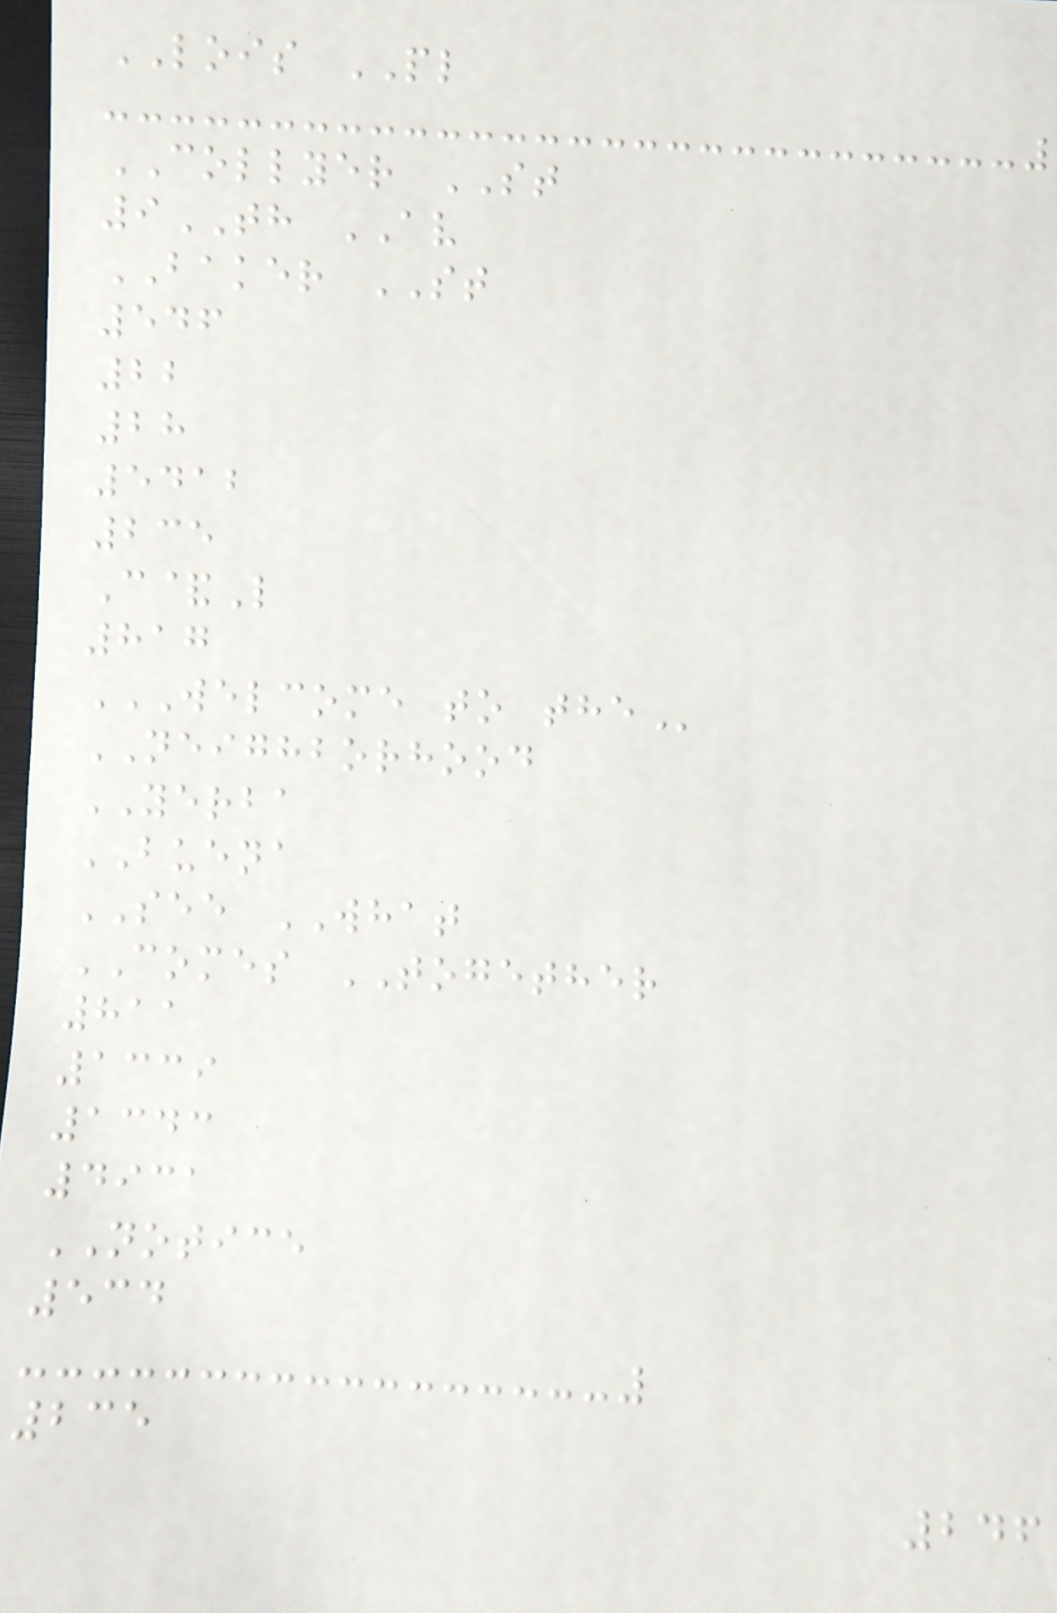LOIS PL
COLLYER ST
9TH AV
BAKER ST
546
22
28
5412
235
C&L
817
WELCOME TO THE
NEIGHBORHOOD
YERBA
BUENA
SEE WHAT
COMES TOGETHER
811
1339
1343
4931
NOTICE
534
235
246
